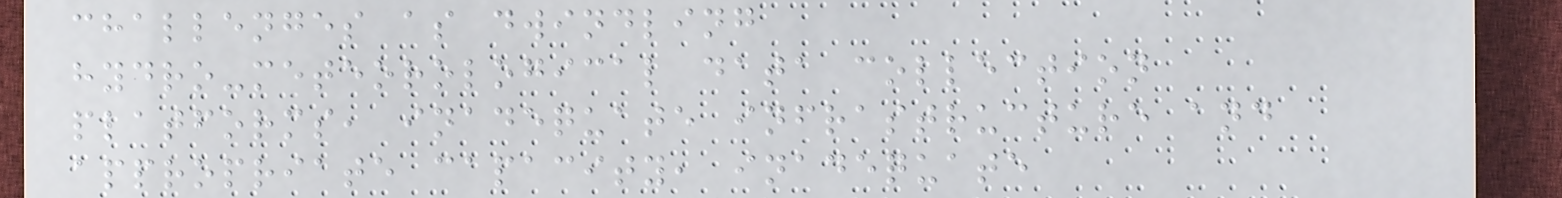challenges as dwindling
hydro-meteorological data collection
platforms, inadequate infrastructure and
appropriate capacity, inadequate
